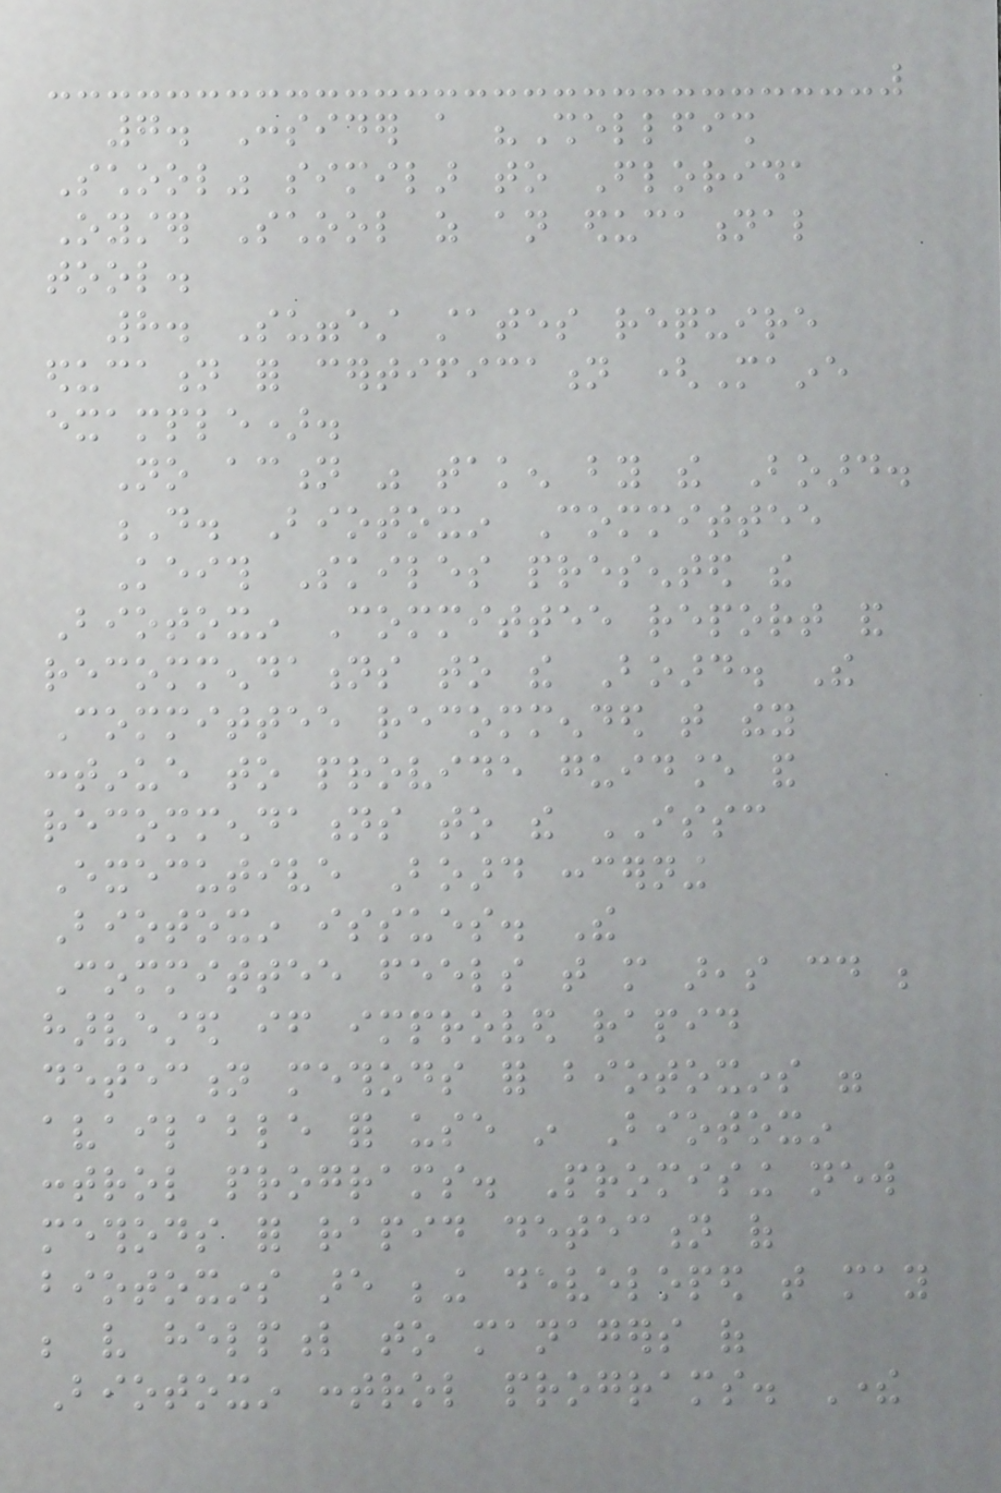7. Consider a "Shellfish
School" similar to Florida
Oyster School as an educational
tool.
8. Suggest states require
education for certification (Maine
example).
No action was taken by the Board.
D. Biotoxin Committee
Keith Skiles presented the
Biotoxin Committee report and
recommendations to the Board. The
Committee recommended that they
continue to provide guidance and
recommendations to the ISSC
Executive Board concerning
Biotoxin issues. The
Committee feels that more areas could be
harvested if improved rapid
detection methods for biotoxins were
available for use in Biotoxin
control programs. Promising new
methods for rapid detection of
biotoxins are being developed that may
be very helpful to managers of
Biotoxin control programs. There
